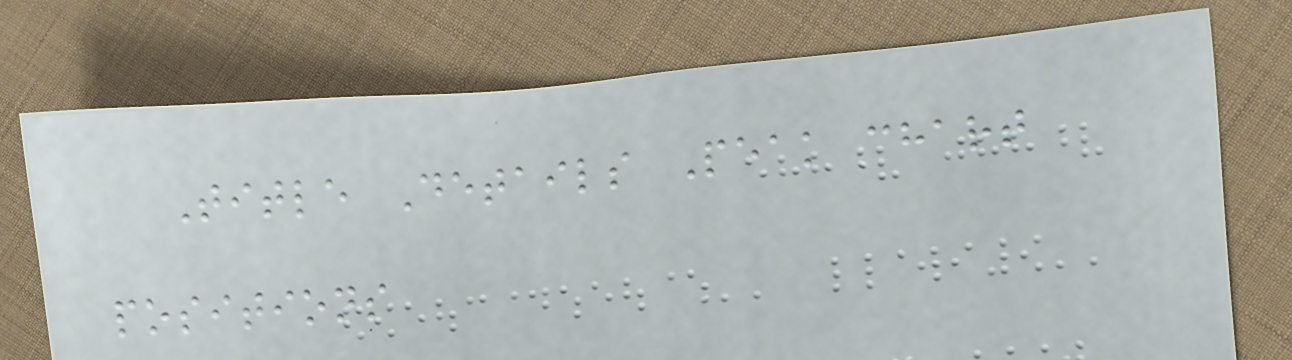Title Details Peak chart
positions
